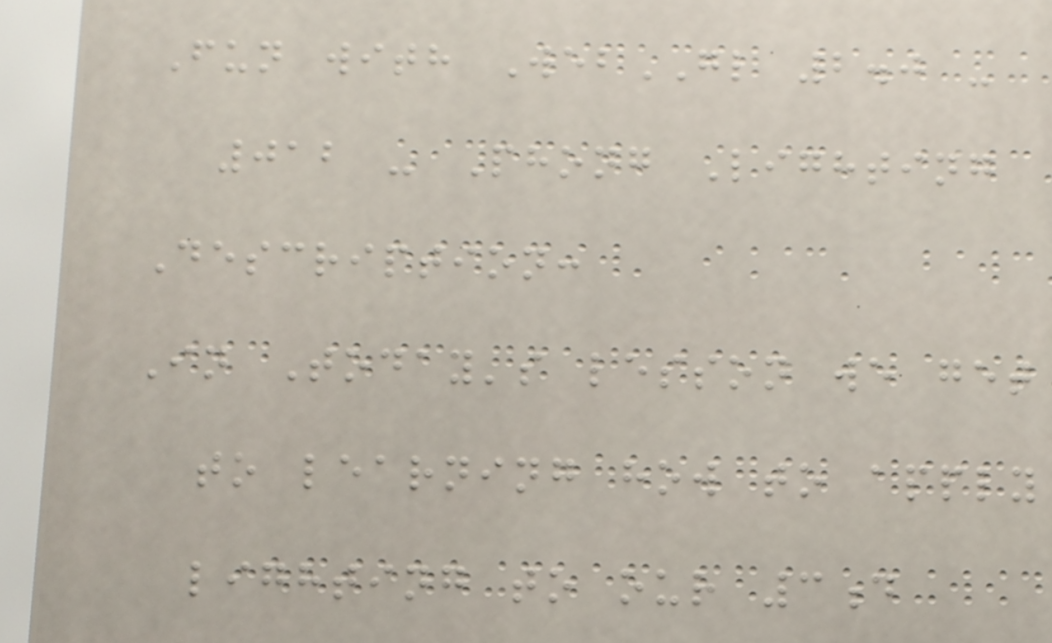Fun with WebGL 2.0 -
012 - Phong Lighting
Description:
In Today's lesson we get
to learning how to apply
lighting to our 3d
